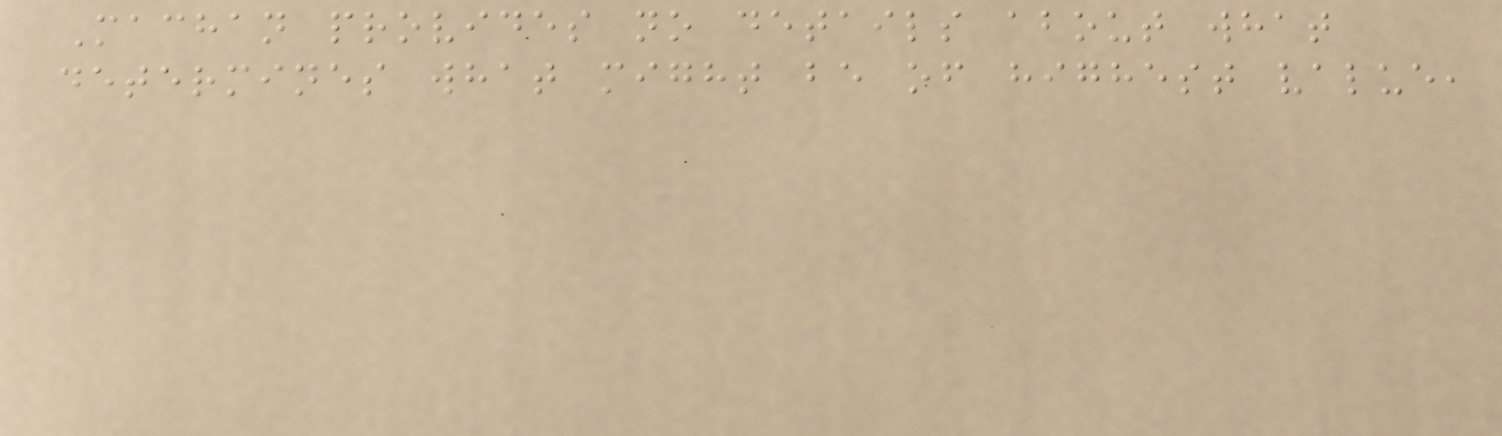Machan provides no details about what
determines what might be of highest value,
